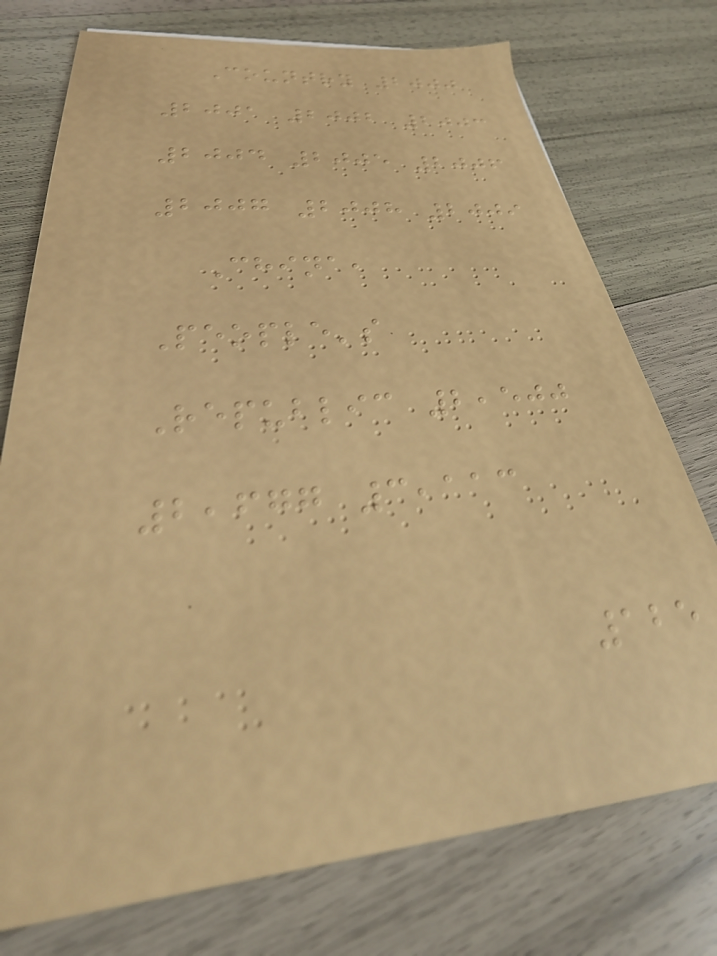Country 2000
2001 2002 2003
2004 2005 2006
2007 2008 2009
China,
People's
Republic 2,500
2,677 3,113
125
